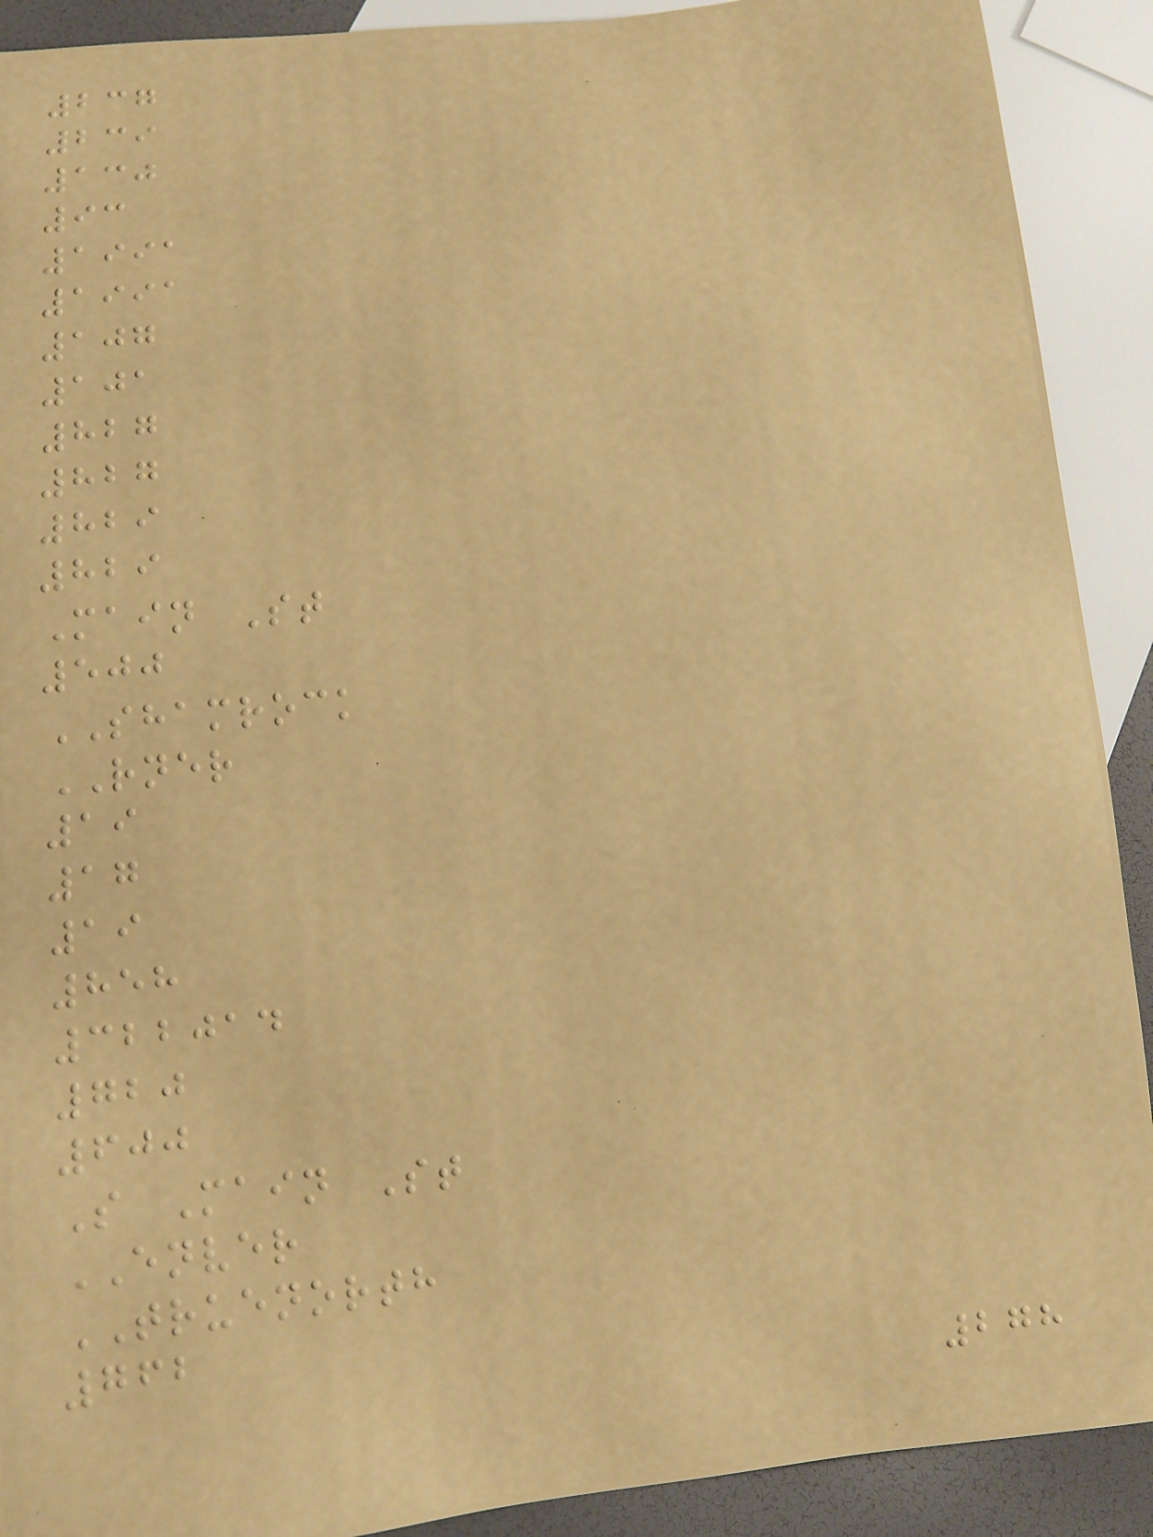237
239
130
93
1991
1991
107
101
827
827
829
829
Main St
500
SHAMROCK
RNER
19
17
19
858
322014
720
600
S Main St
ENVER
TRUENORTH
762
278
